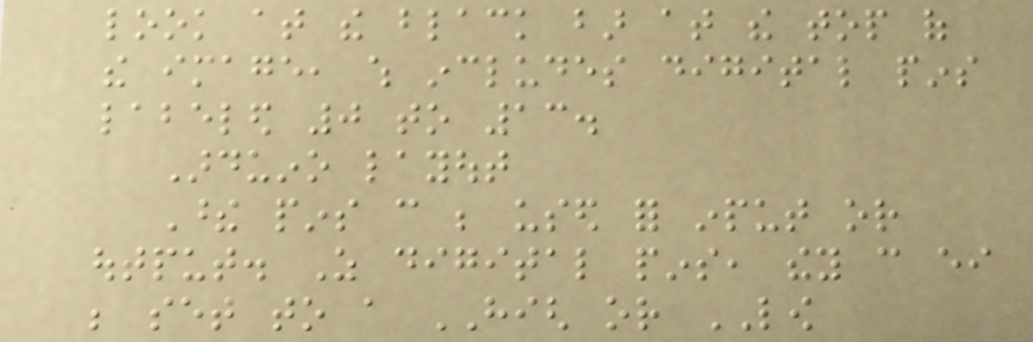look at the black bar at the top of
the image, which includes digital pins
labeled 0 to 13.
Arduino layout
These pins can be used for input or
output. As digital pins, they can either
be set to a HIGH or LOW
